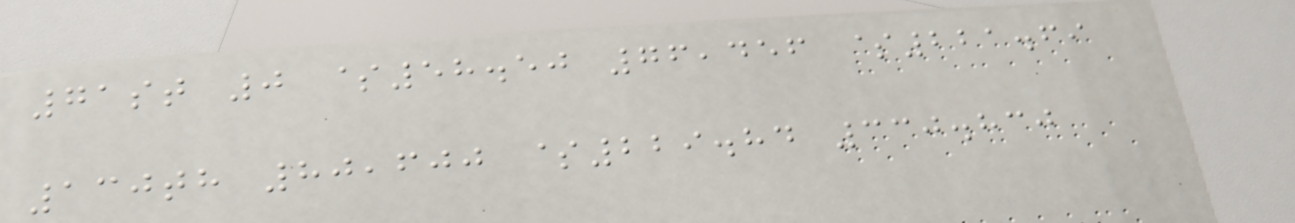71st 0 $58.50 76,456 $221.69
130th 80,600 $229.84 330.830
